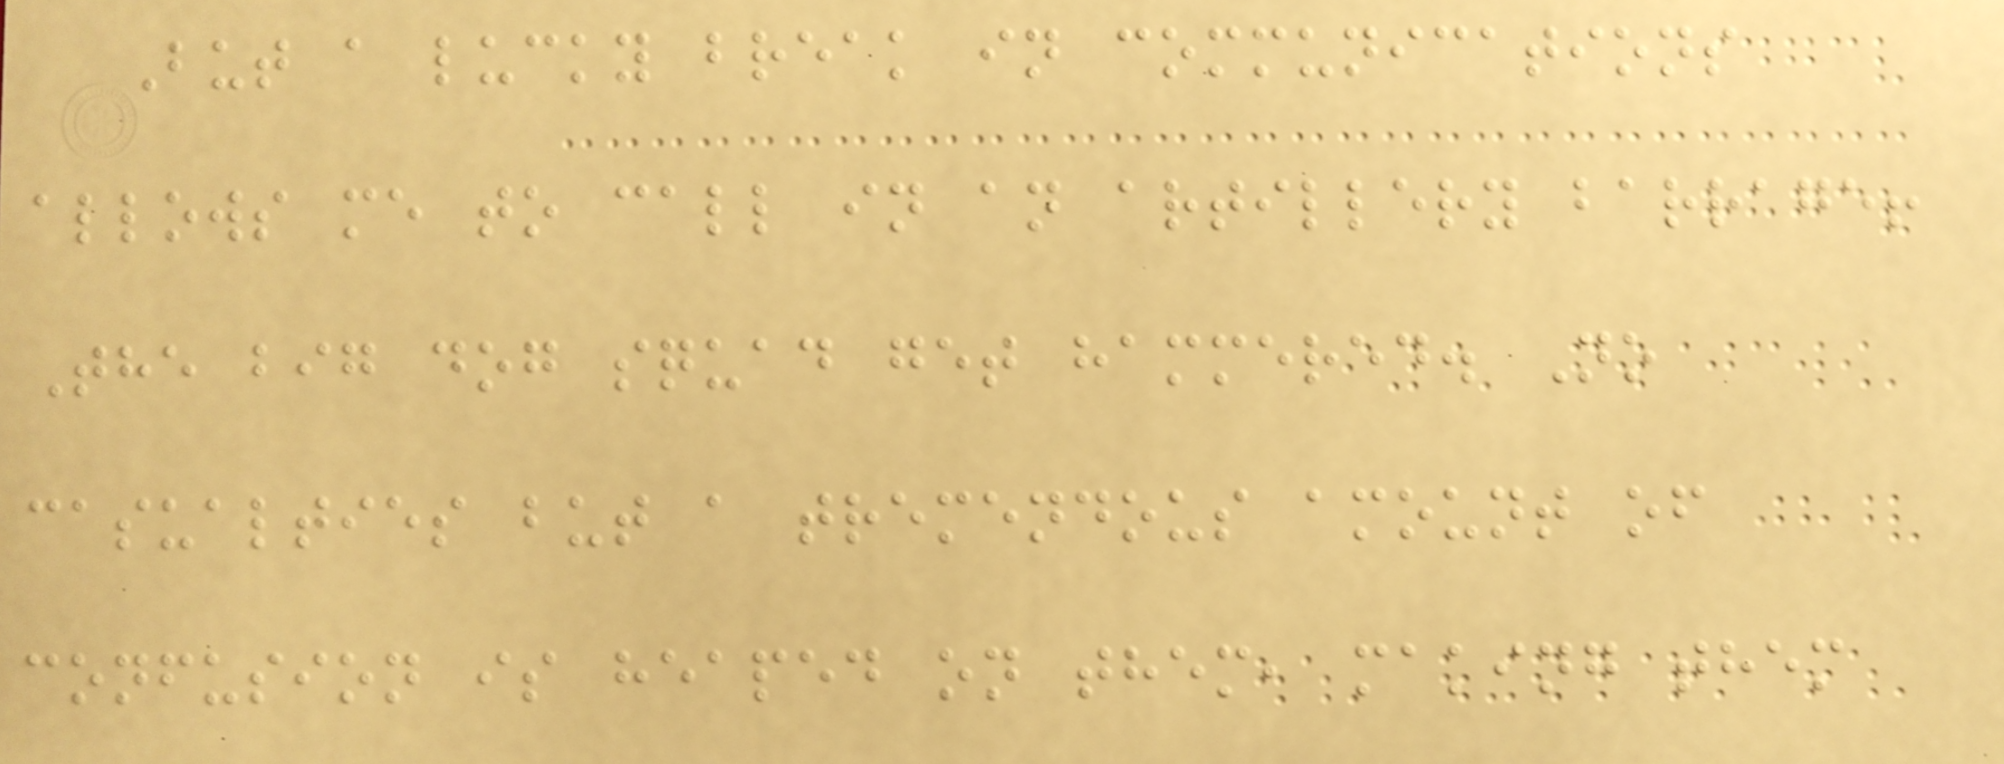But a lucky break in communications
allows me to call in an artillery barrage!
The big dog squad get hammered. No
casualties but a tremendous amount of
confusion is heaped on them, making them
